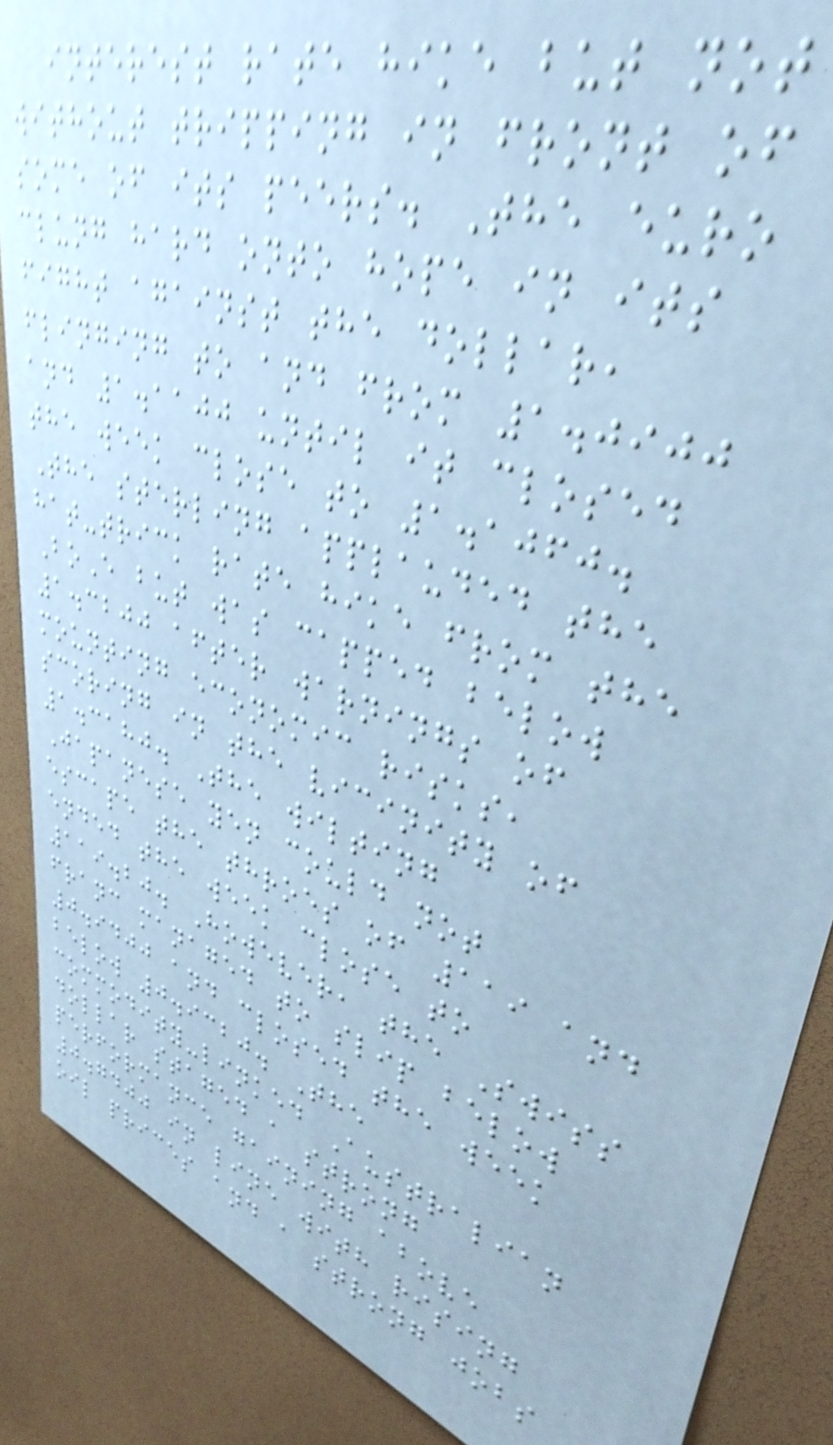interest rate hike but not
without tripping in front of
some of its peers. The euro
clung hard onto hope in its
fight against the dollar,
flinging to and from 1.0900
and 1.1100 until it closed
the week close to 1.1060.
The sterling applauded the
hat-trick rate hike from the
BoE but was capped below
1.3200 after warnings of
mounting economic risks,
scoring in the vicinity of
1.3180. The wilting
Japanese yen could not
escape the throes of 119 and
ended the week close to
119.20. However, the Swiss
franc managed to slip below
0.9400 and closed the week
below 0.9320. The
commodity-linked Australian
dollar staged a strong
performance gaining above
0.7400 in line with rising
oil prices and a strong jobs
